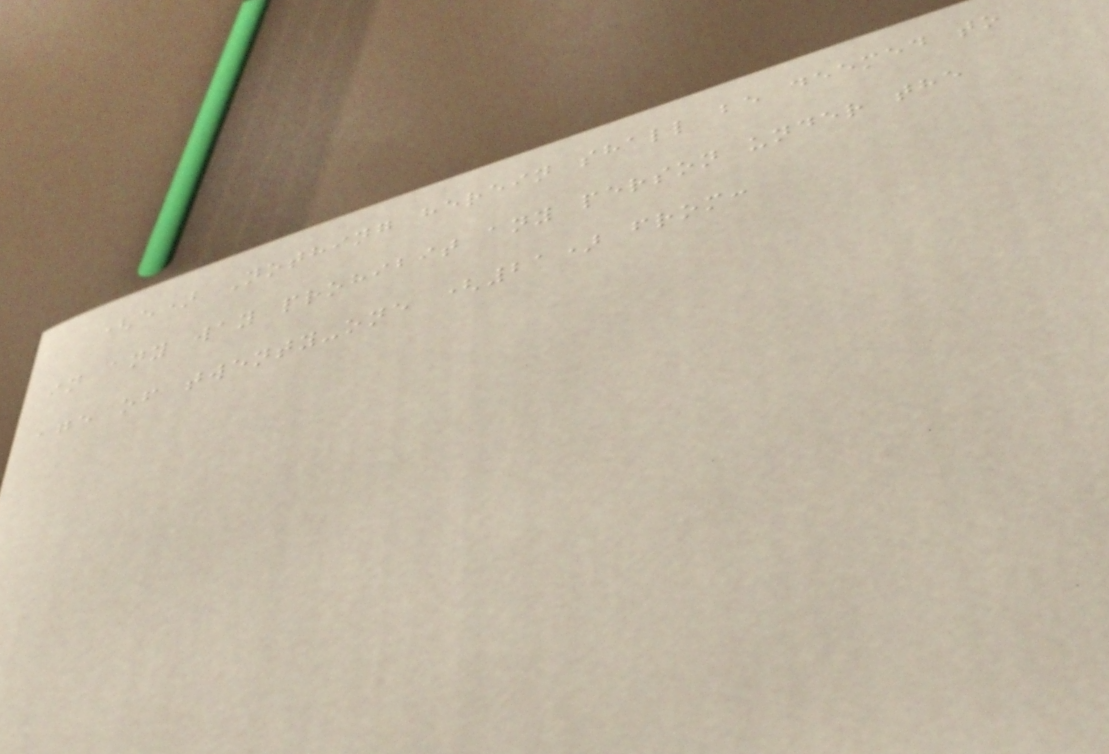(e) Nothing herein shall be deemed to
in any way prohibit any person under the
age of twenty-one (21) from:
